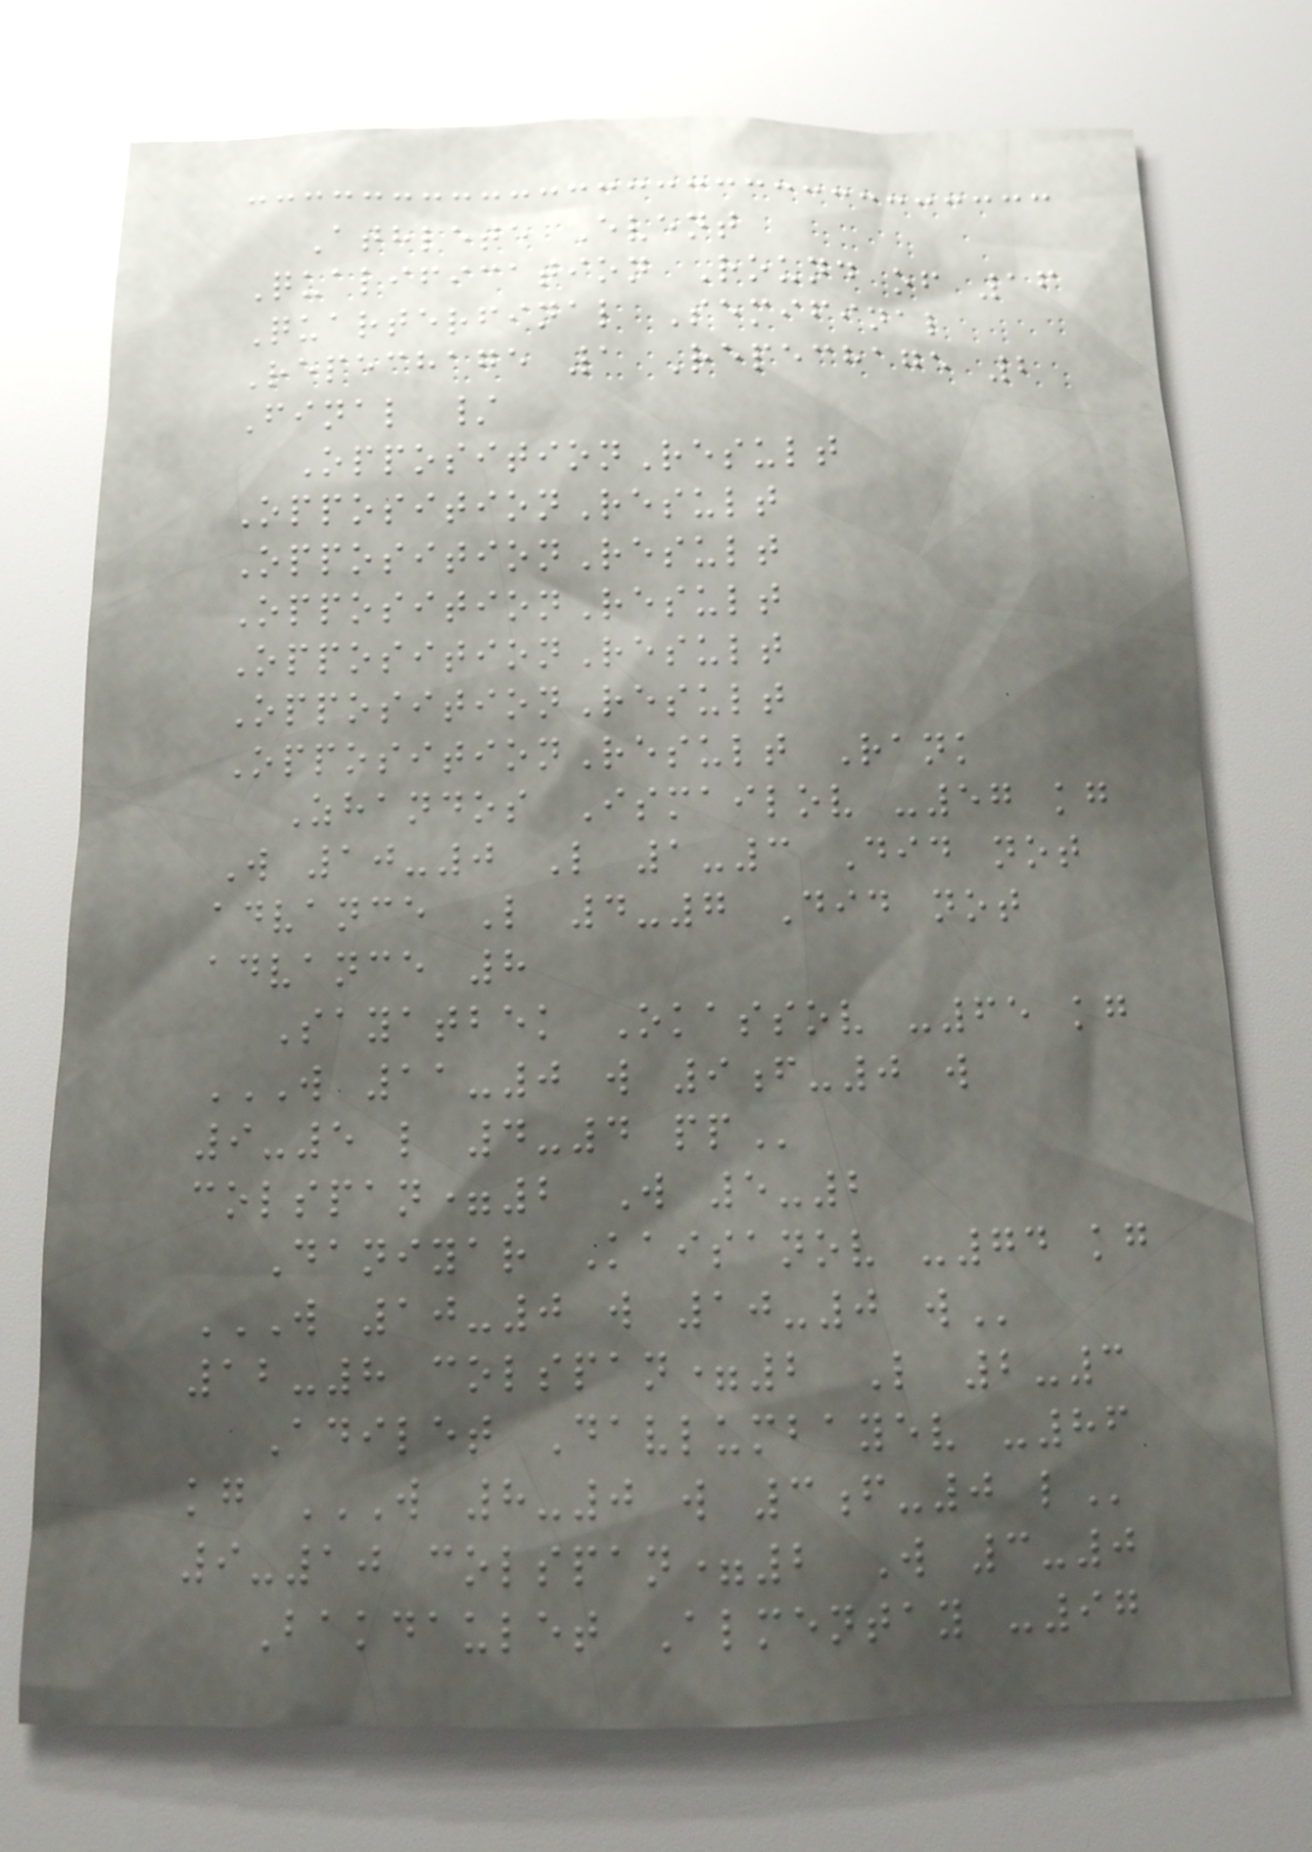Athlete Event
Qualification Round of 16
Quarterfinal Semifinal
Repechage 1 Repechage 2
Final /
OppositionResult
OppositionResult
OppositionResult
OppositionResult
OppositionResult
OppositionResult
OppositionResult Rank
Zhandos Ismailov -57 kg
W 10-0 L 1-3 Did not
advance L 4-7 Did not
advance 8
Sayatbek Okassov -65 kg
W 11-0 W 9F-0 W
9-5 L 4-4 PP
colspan=2 W 5-2
Daniyar Kaisanov -74 kg
W 10-0 W 10-0 W
12-8 colspan=2 L 2-3
Adilet Davlumbayev -86
kg W 8-0 W 3F-0 L
9-10 colspan=2 W 3-0
Bakdaulet Almentay -97
